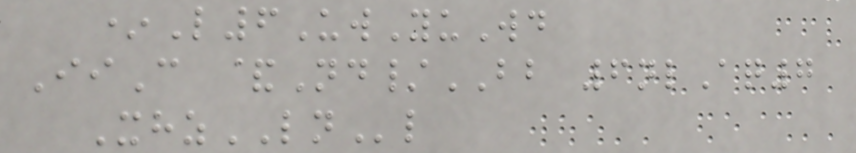*L6UwYuWd
IiC &Nd/BB 6nlAq7
XhzLNl
